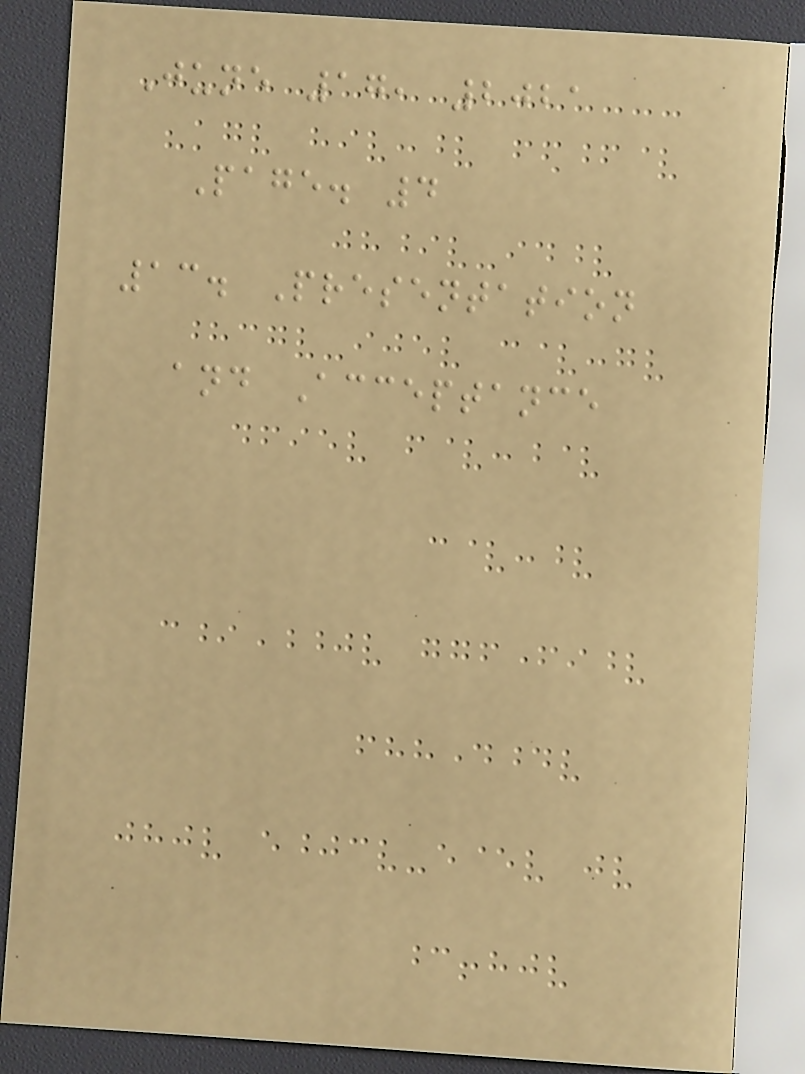June 17, 2021
Page. 4
13. Presentation
and Acceptance
